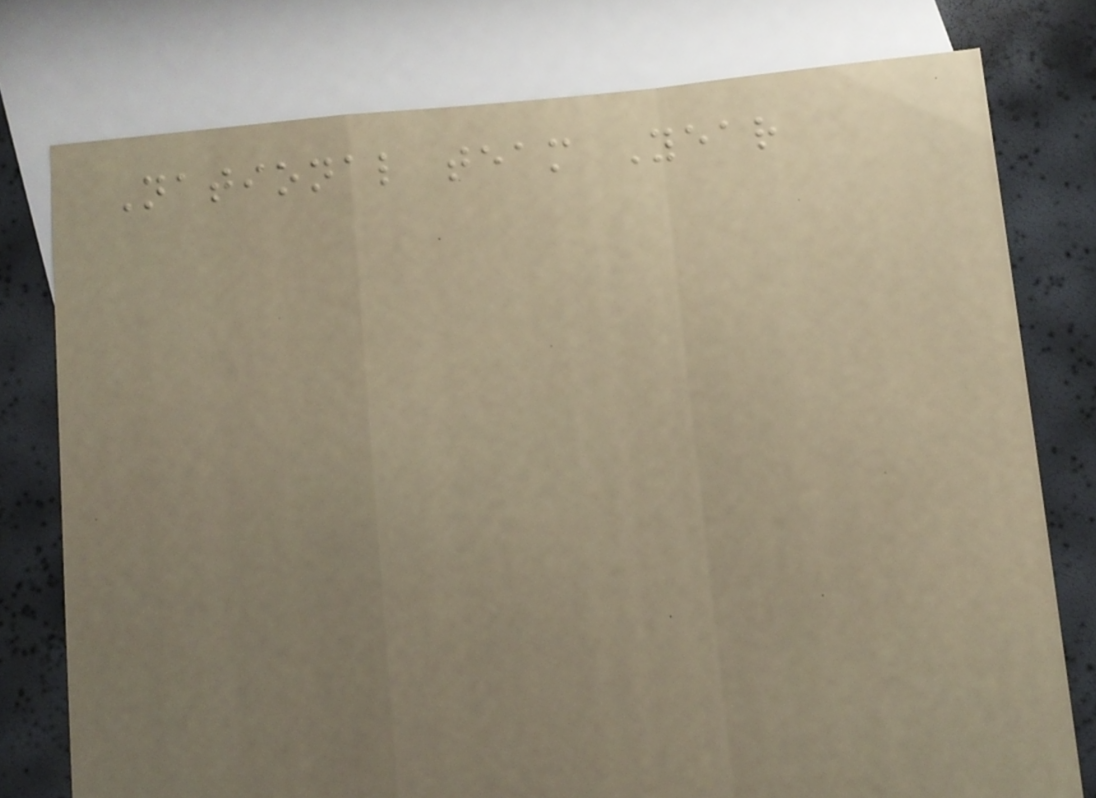National team Year
